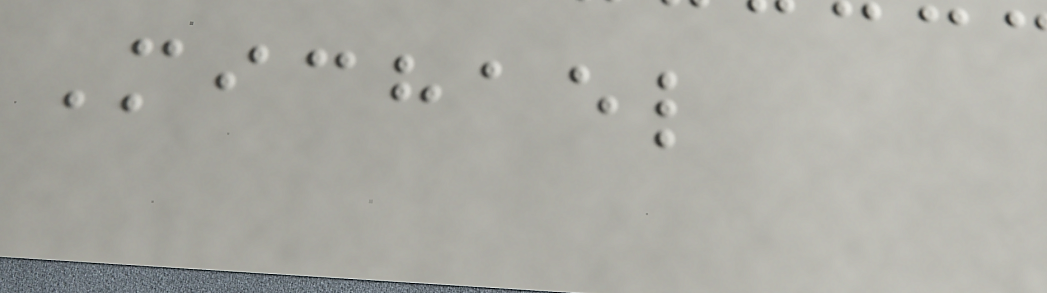Michael
